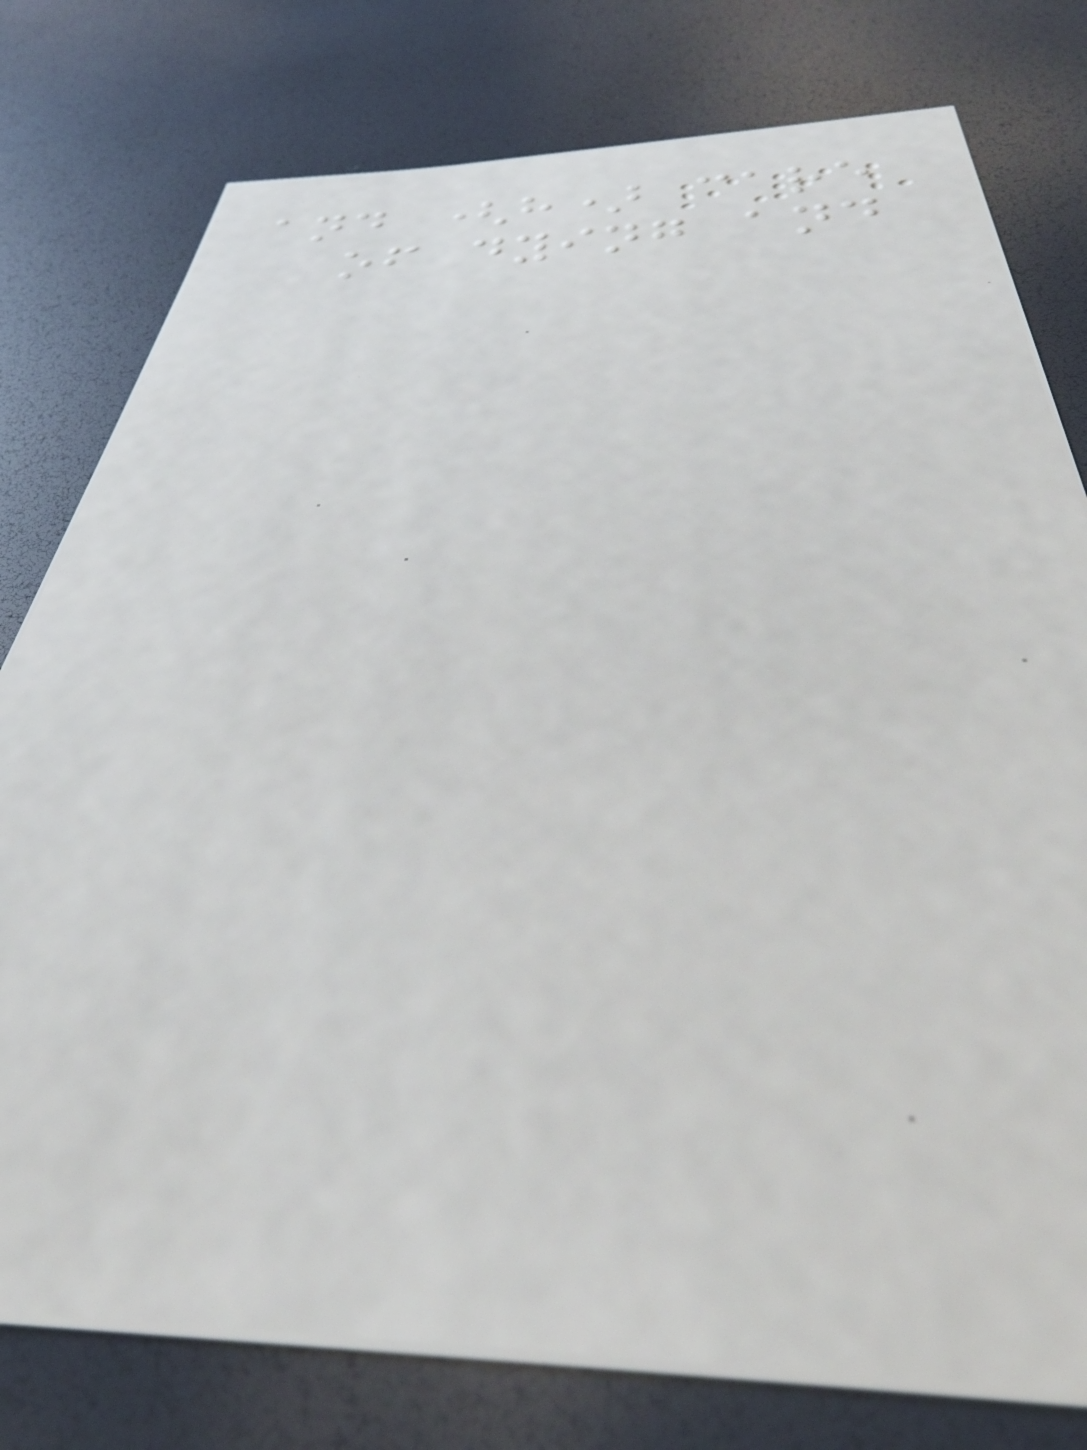and (h) care
of dying and
